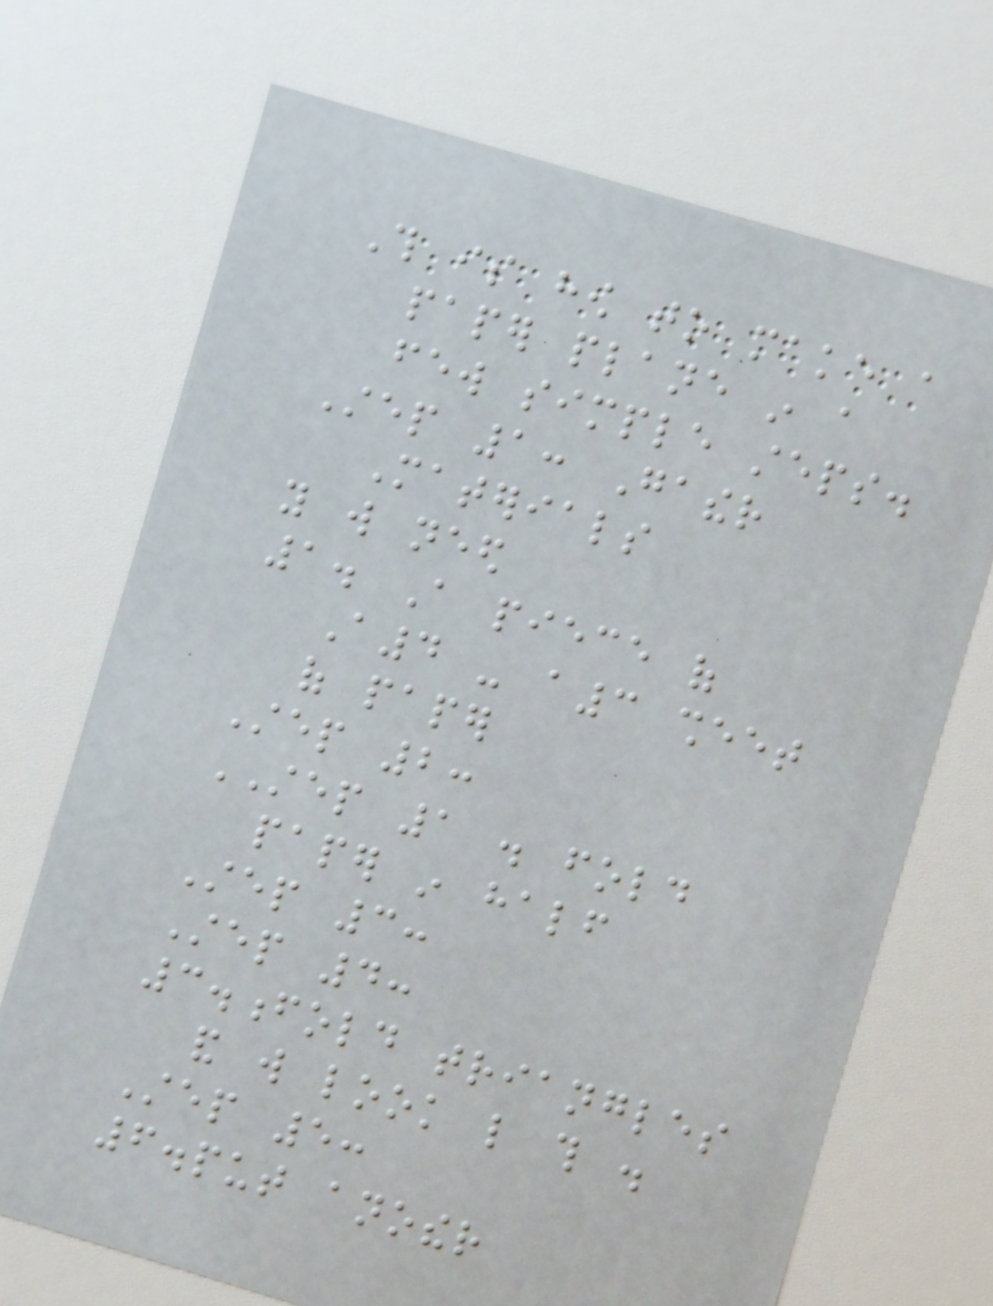This is how to make a
paper plane in a
few simple steps.
Step 1: Gather
Materials
you will need
1. A piece of
A4 - a3 sheet
of paper
Step 2:
STEP 1 . fold
paper in half
Step 3:
Step 4:
3.fold triangles
and will look like this .
Step 5:
6.put another
